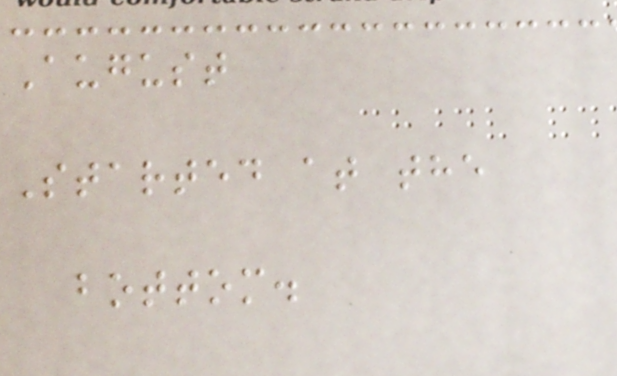August
Started at the
bottom.
